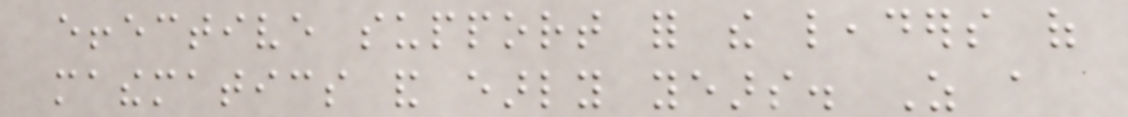effective support for the leaders of
mathematics and early years. As a
